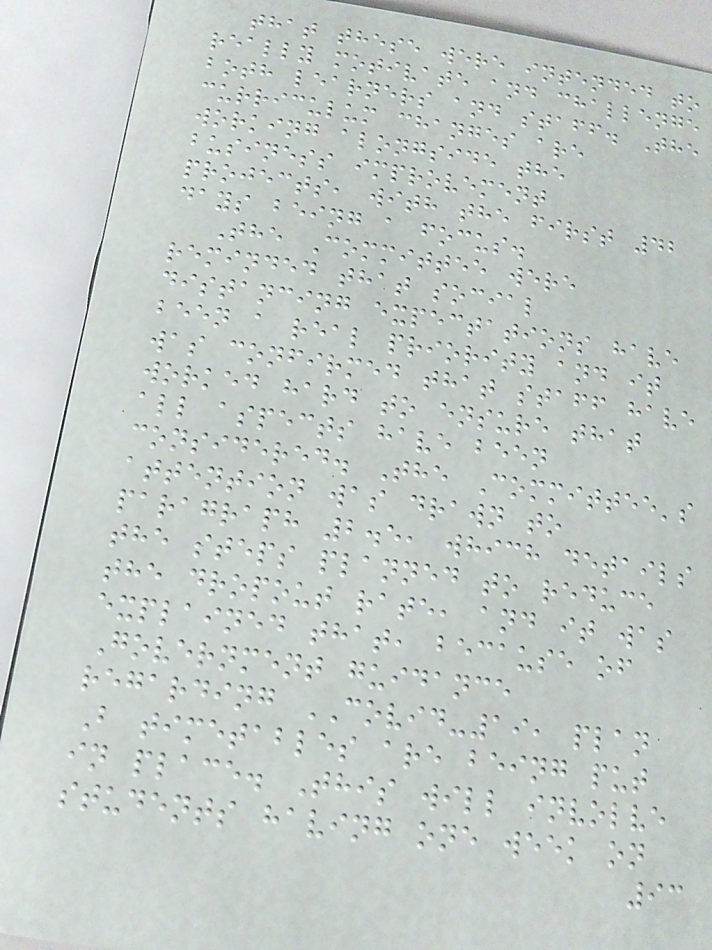that these were intended to
really motivate and challenge
both learners and staff. The
curriculum changes are
working alongside the
business improvement
projects, with the first 42
days being a focus.
The Committee were
reminded that social
distancing expectations have
been a real priority and it
was confirmed that staff have
worked hard to ensure that
all aspects have been
considered. The Committee's
attention was drawn to
paragraph 2.5, which details
the steps planned to reduce
the dropout rate, and it was
explained that, because of
Government guidance
regarding COVID-19, plan
B timetables are being put
in place. This will involve
students having one week on
93
